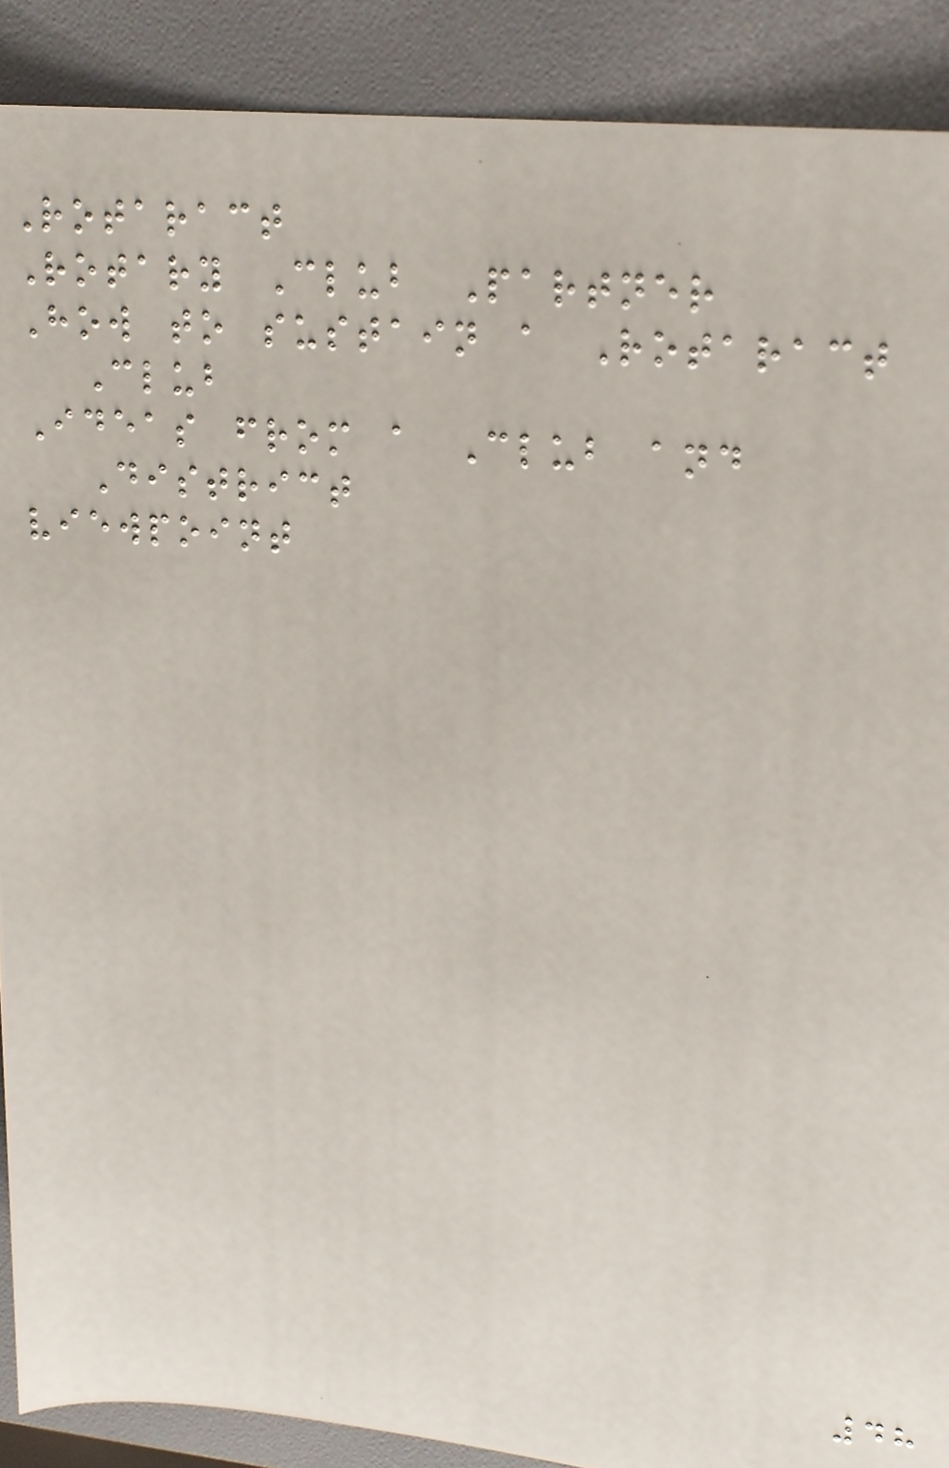Rotaract
Rotary Club Partner
How to sustain a Rotaract
Club
Ideas from a Club and
District
viewpoint
48
